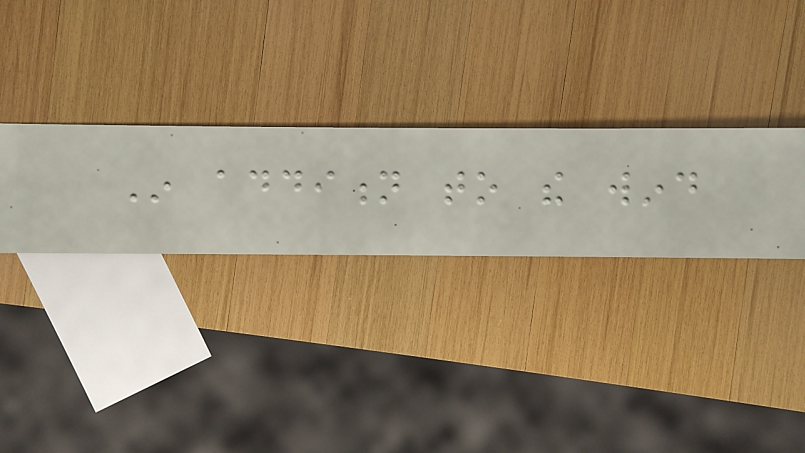In addition to the wind
